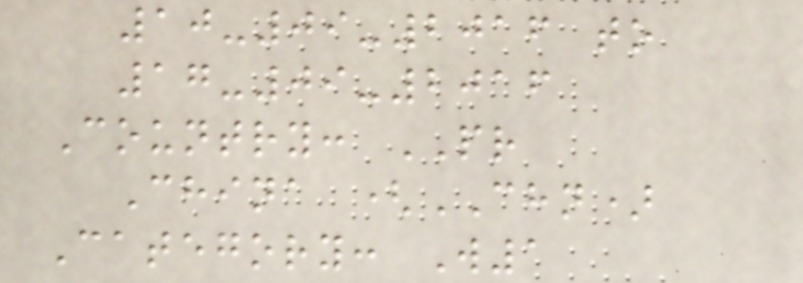10-09-2016 to
17-09-2016
Country: PR
China (CHN)
Category: W1
